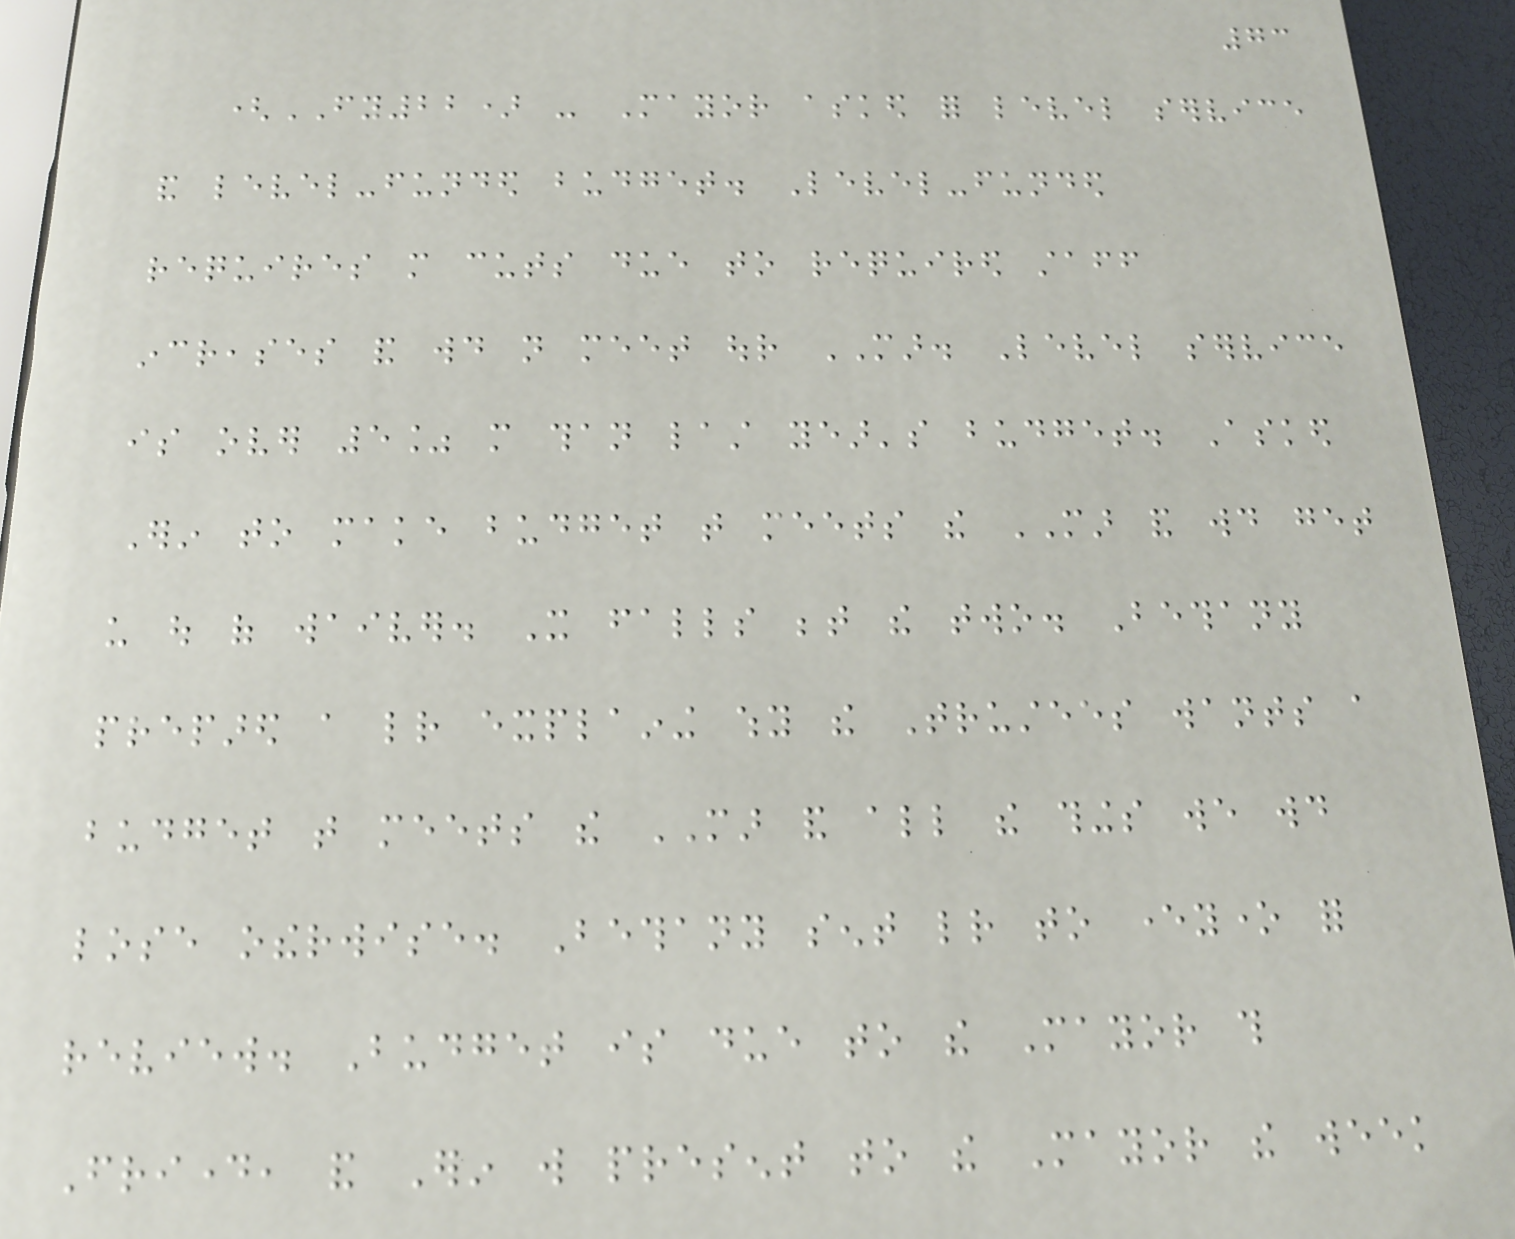73
(FY22) - Mayor asked for level service
and level-funded budget. Level-funded
requires more cuts due to required staff
increases and would not meet our MAR. Level service
is over 5% more than last year's budget. Asked
Erin to make budget that meets the MAR and would get
us out of waiver. It falls between the two. Bethany
prepared a letter explaining why the Trustees wants a
budget that meets the MAR and all the things we would
lose otherwise. Bethany sent letter to everyone for
review. Budget is due to the Mayor this
Friday, and Erin will present to the Mayor the week
